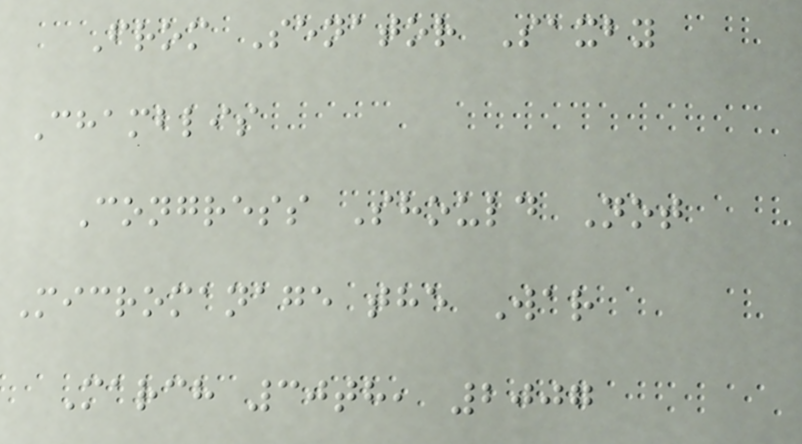From Senator Saxby
Chamblis
Congress Should Not
Micromanage the War
March 30th, 2007
